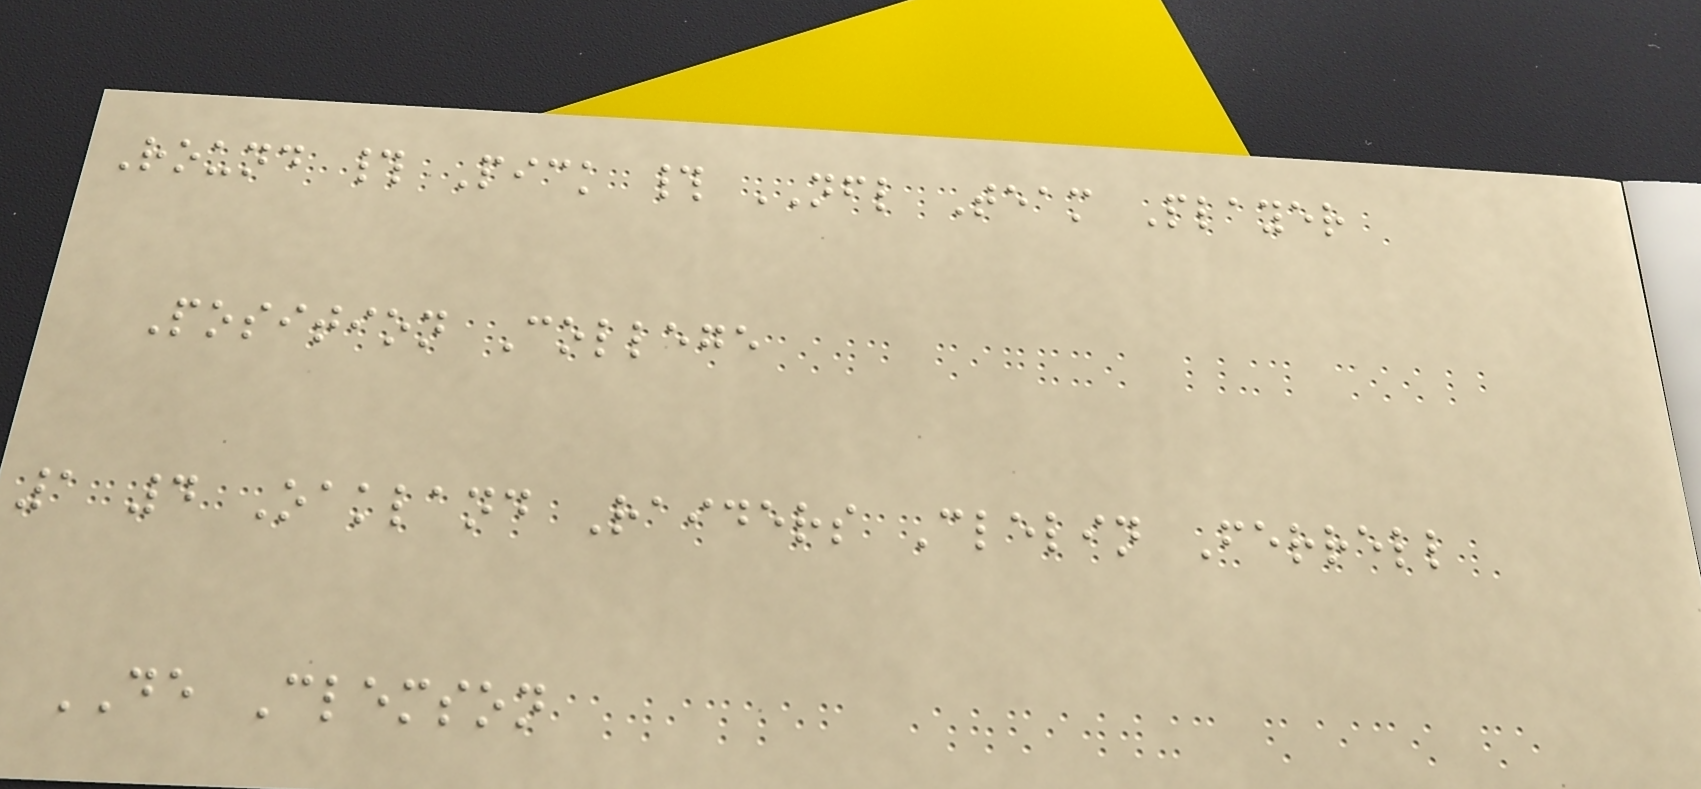Round # Pick # NFL Team Player
Position College
1 4 Oakland Raiders Clelin Ferrell
DE Clemson
